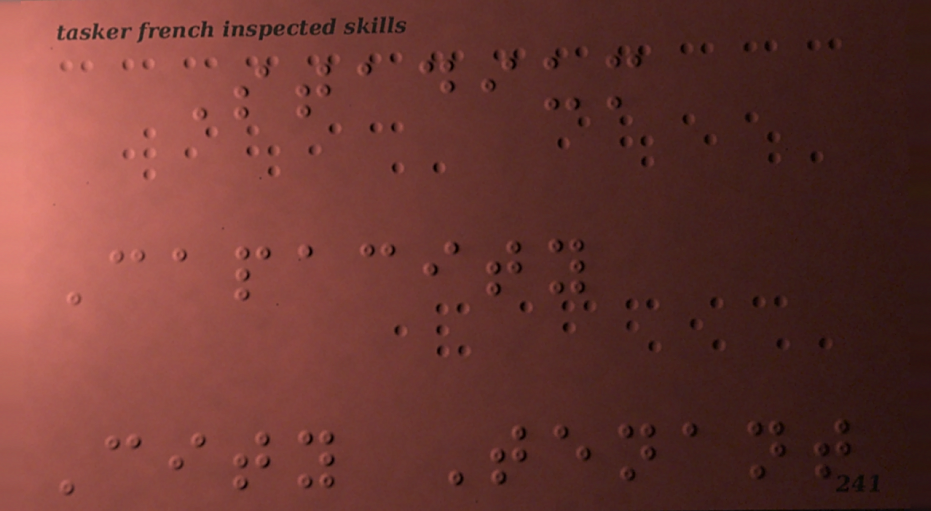Stadium
Capacity
City Tenant
